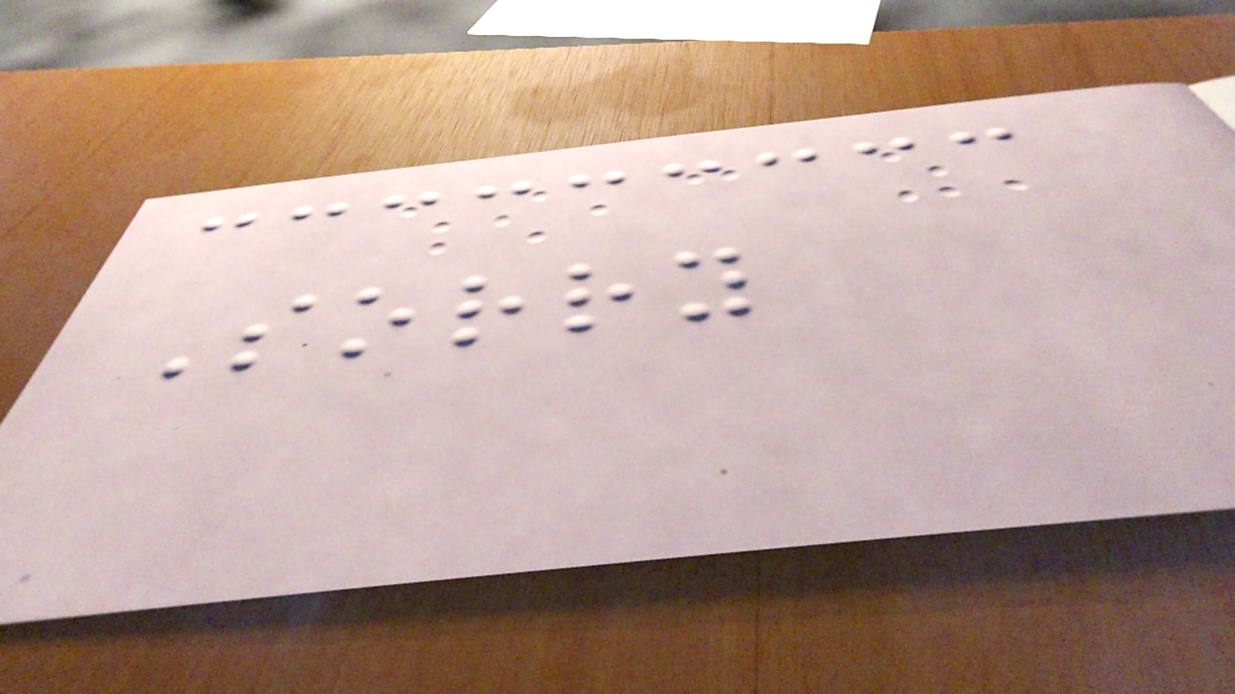Sorry
